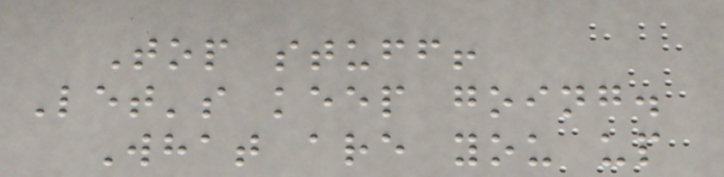Top stuff!
Let's keep going.
What are you up
